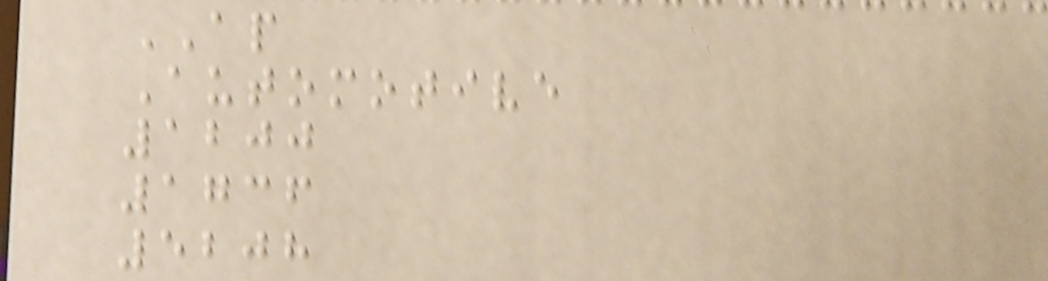AP
Automotive
1200
1736
5208
